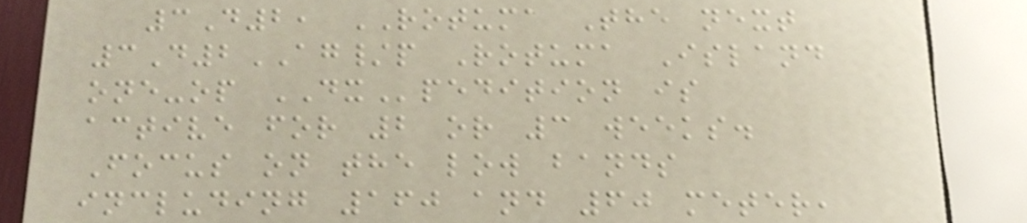3D2, ROTUMA The next
3D2AG/p Rotuma Island
one-op DXpedition is
active for 2 or 3 weeks.
Focus on the low bands
including 160 and 60 meter,
